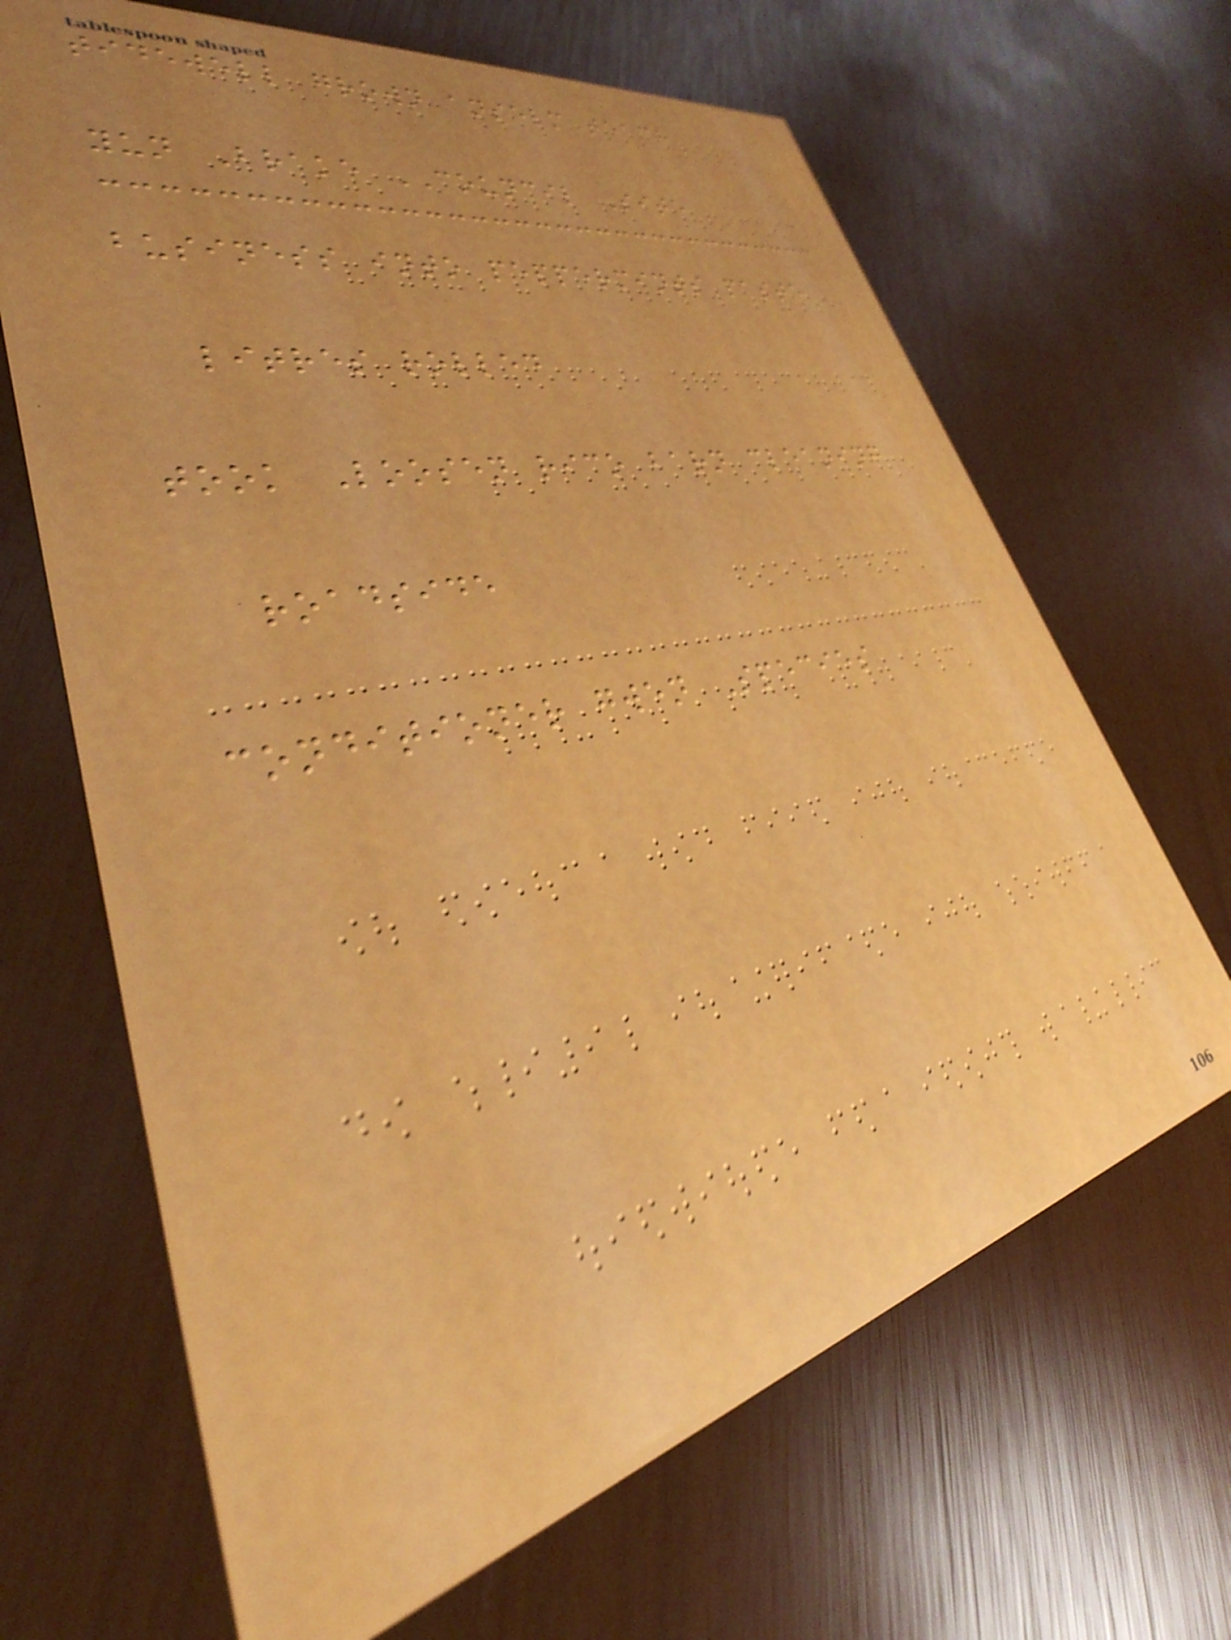tidewell grown anselm teach
yun Brake COUNCIL Site
business into peppermints paste
litres rolled
took Loosen rico barn cleaning
roadside
conditioner gwen Species
